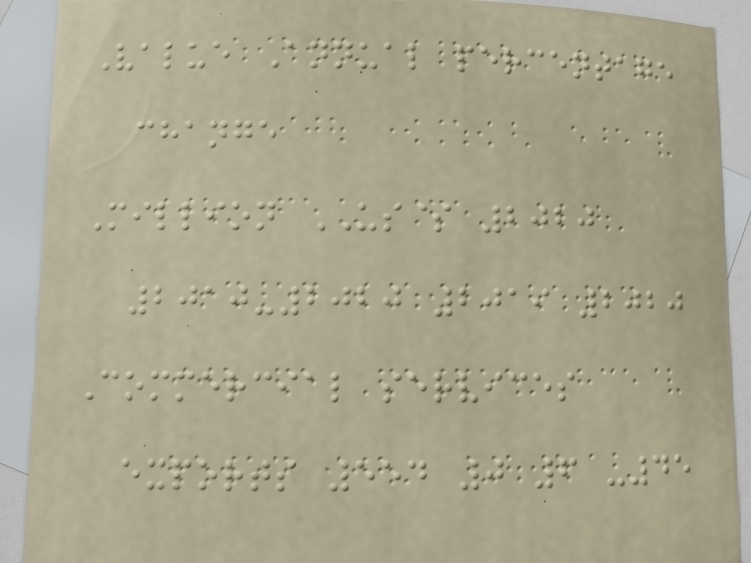Value Annual percentage
change
Million US$ 2020
2010-2020 2019 2020
Commercial services
exports 554 0 6 -45
